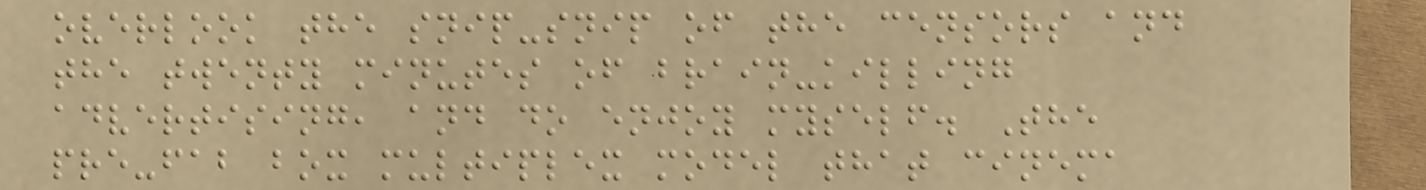overlook the snip-snip of the censors and
the twenty minutes of brain-killing
advertising, and do enjoy myself. The
pre-fab box multiplex model that cinema
